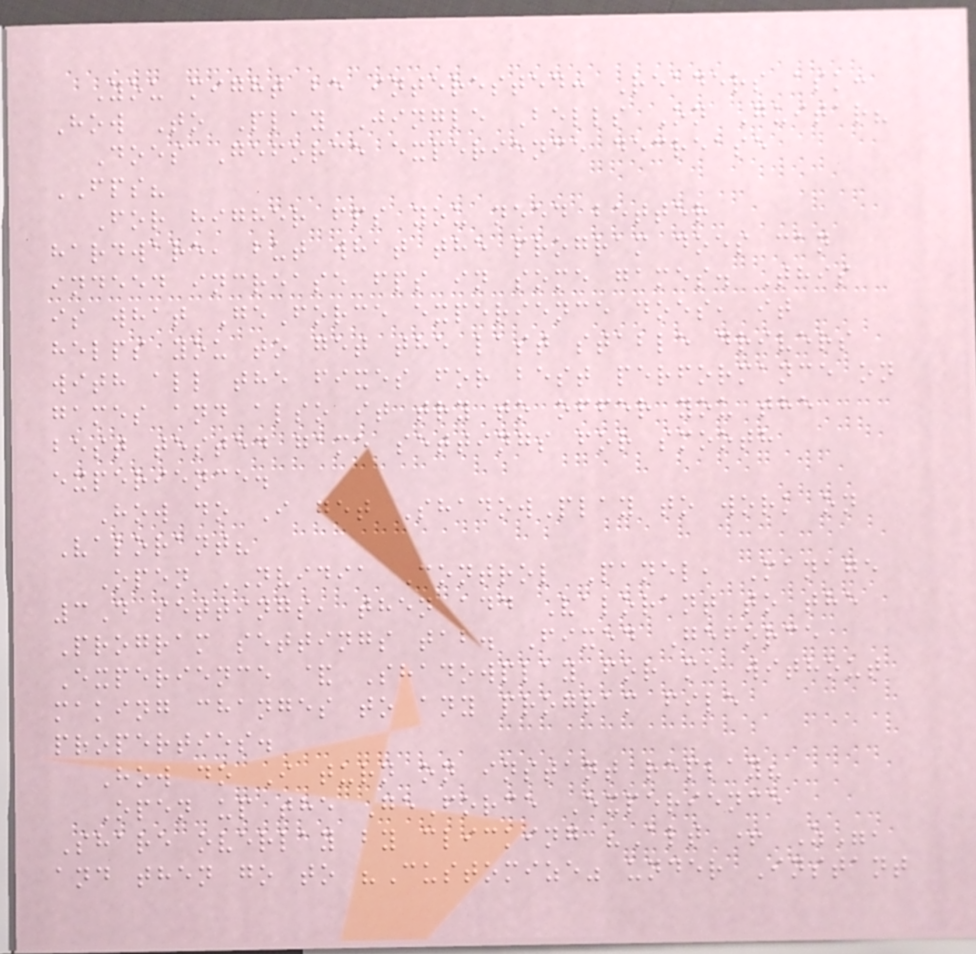You might be interested: Readers ask:
How To Play Jingle Bells On Guitar?
Does Geforce experience decrease
FPS?
For higher fps you need better
hardware, but what the program does can
indeed increase fps in some games. This
is what GeForce experience does, it
helps you to get the last stable drivers
with all the fixes for best performance on
games and also it try to offer you the
best tested game settings for smooth
experience.
How do I get ShadowPlay to work on
Valorant?
Open NVIDIA Control Panel, Manage
3D settings, then add Valorant to the
Program settings tab. Fixed Geforce
Experience & Shadowplay for me without
making changes to any program file
properties.
How do I turn on instant replay?
Open up the GeForce Experience
Share overlay by clicking "Alt + Z",
and then go to "Customize" under Instant
